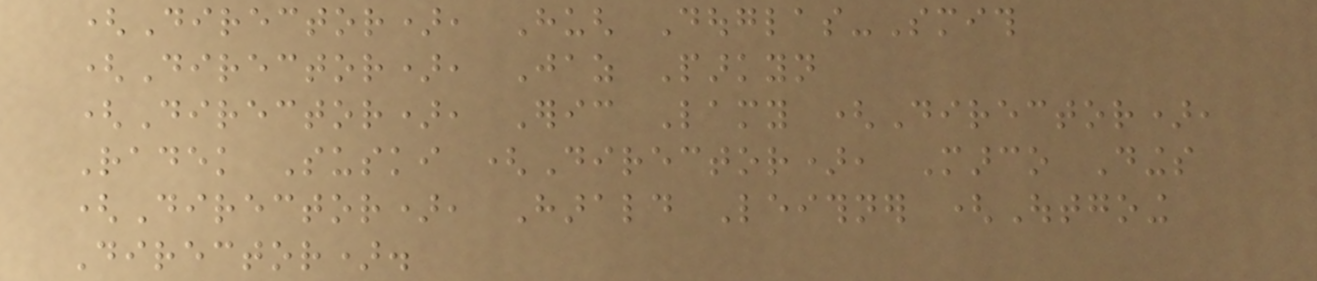(Director), Hugh Douglas-Smith
(Director), Jaz Parkyn
(Director), Eric Lamy (Director),
Radek Suski (Director), Marco Dings
(Director), Harald Leithner (Outgoing
Director).
